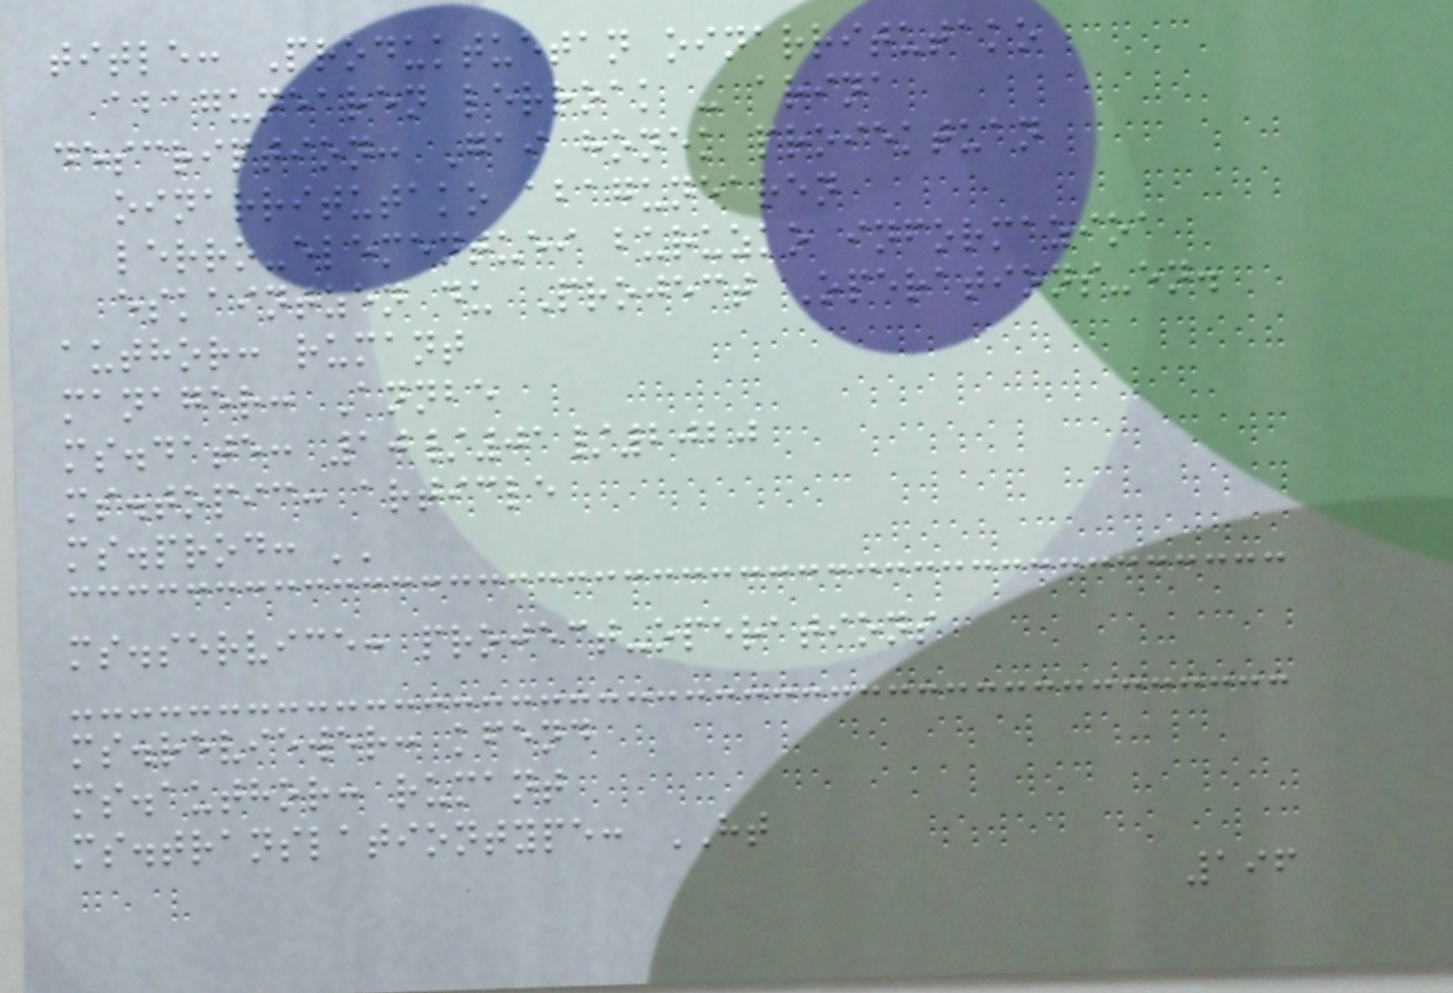title: Produktuetan oinarritutako
abagunearen lerroak - arina
description: Gai honek proiektuan
oinarritutako abagunearen
lerro-elementuei buruzko informazioa
eskaintzen du Project Operations-en.
author: rumant
manager: Annbe
ms.date: 10/01/2020
ms.topic: article
ms.prod: ''
ms.service: project-operations
ms.reviewer: kfend
ms.author: rumant
ms.translationtype: HT
196
